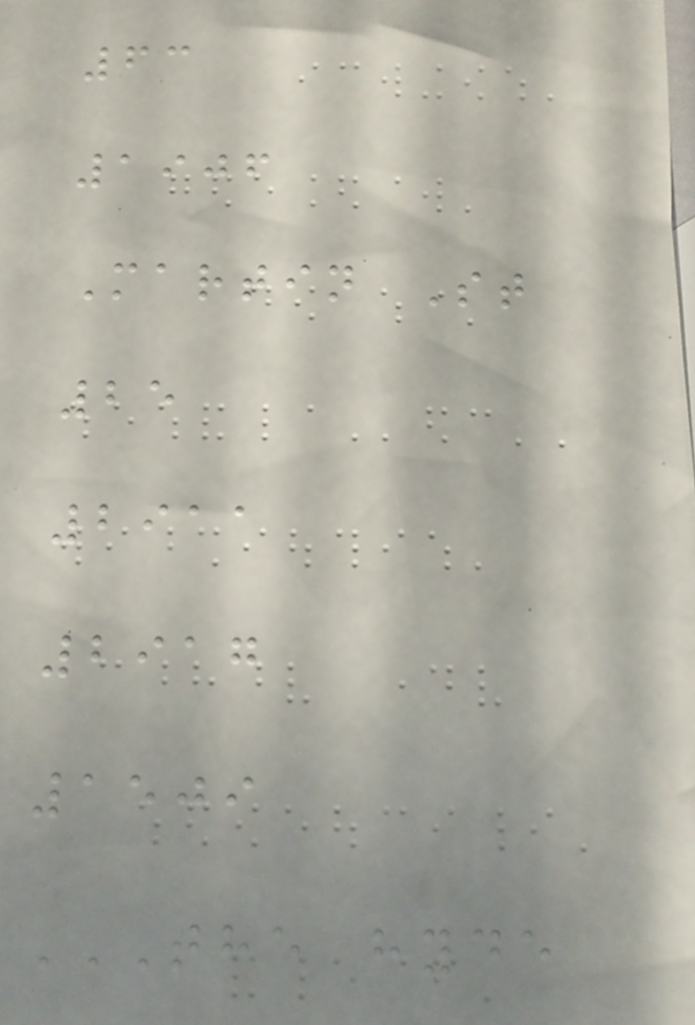63
1906
Martin St
25
2911
2917
1509
THE HYDE
